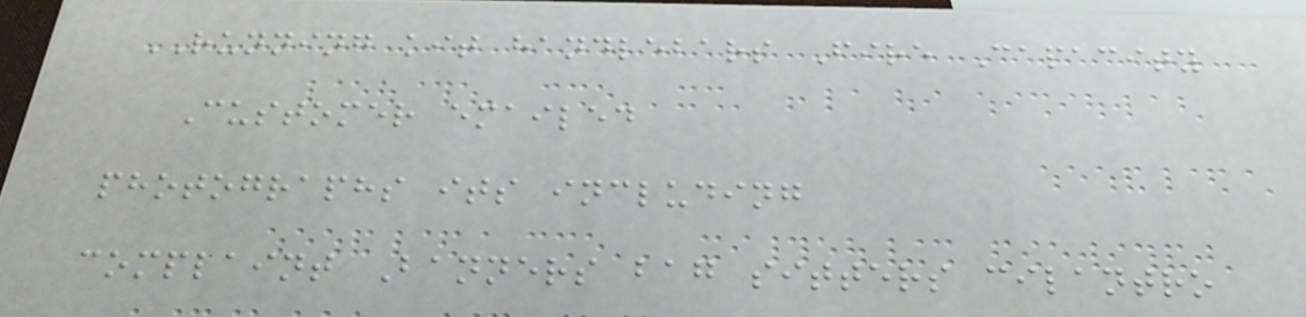RUNNING kit handlebars Fire Capacity
Customer emailed
photographs its including
complaint Banners bag sitters cilantro
